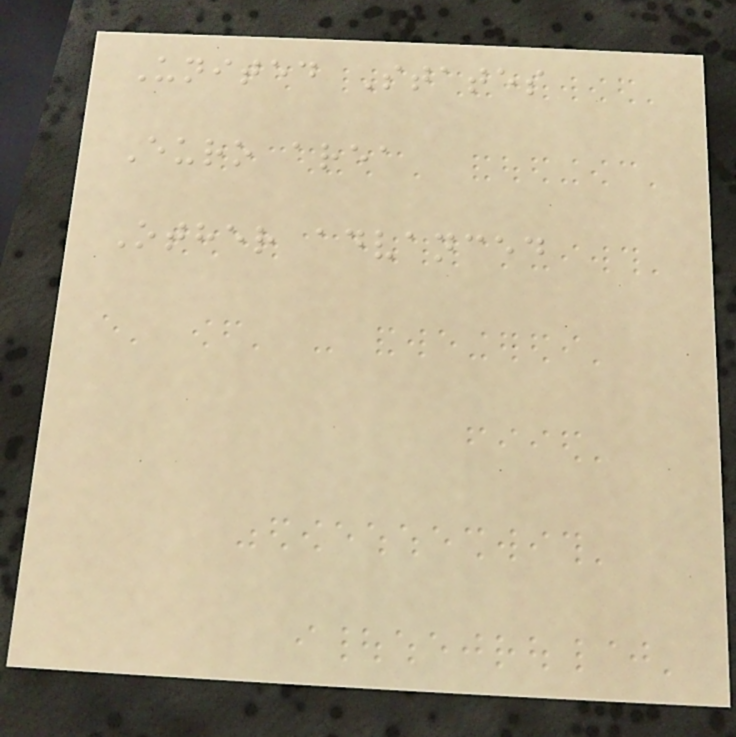United States
Euro area
Other advanced
